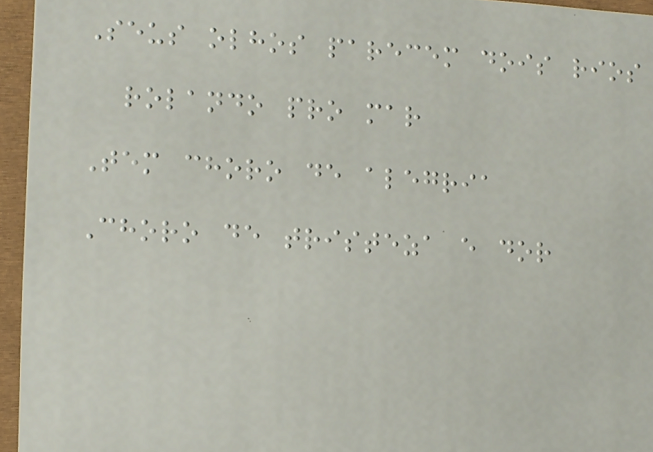Seus olhos parecem dois rios
rolando pro mar
Tem choro de alegria
Choro de tristeza e dor
